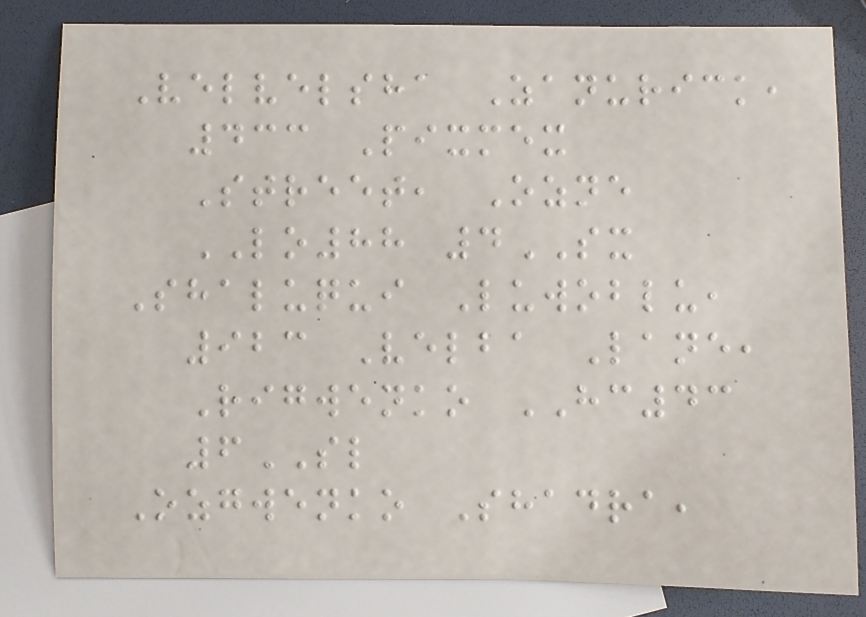Velvelsha Zanurick,
433 Pixmex
Street, Ozne
LO88 4SX
Shaluqui Luwoblu,
923 Velba Lane,
Rigwenko HC43
6SL
Ozgwenko Shadra,
